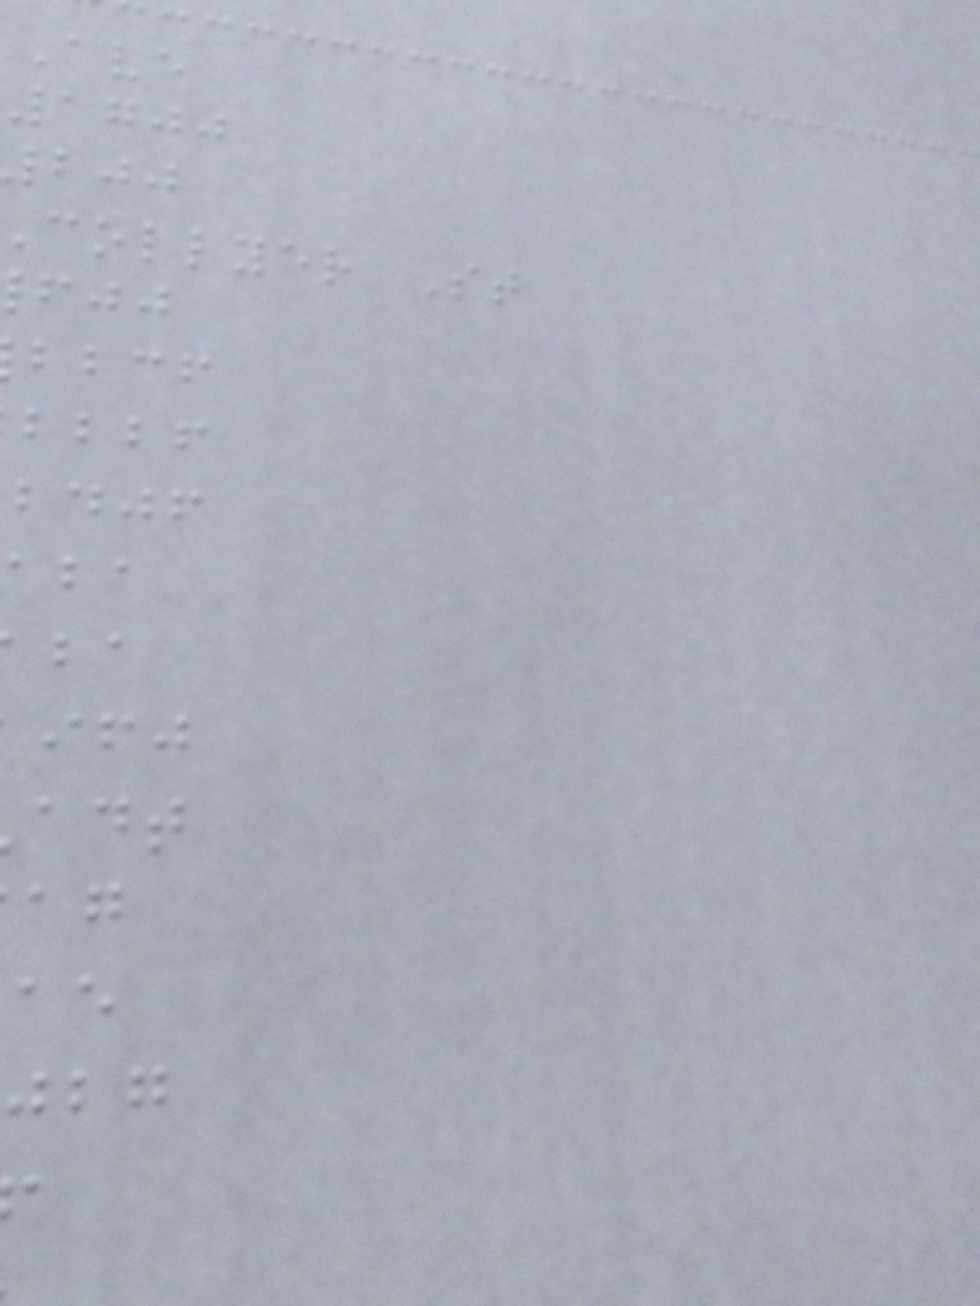Ave
1700
collyer St
bbcf
bbbf
bdjf
